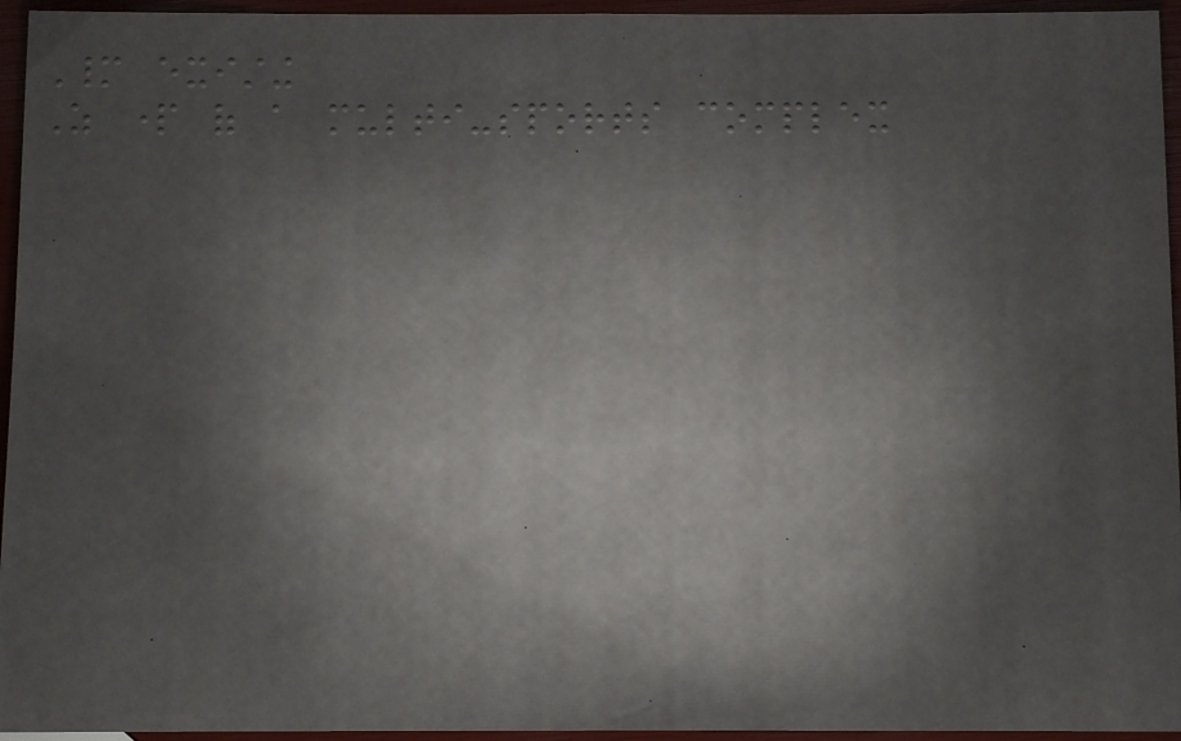Many existing
As part of a multi-sports complex
